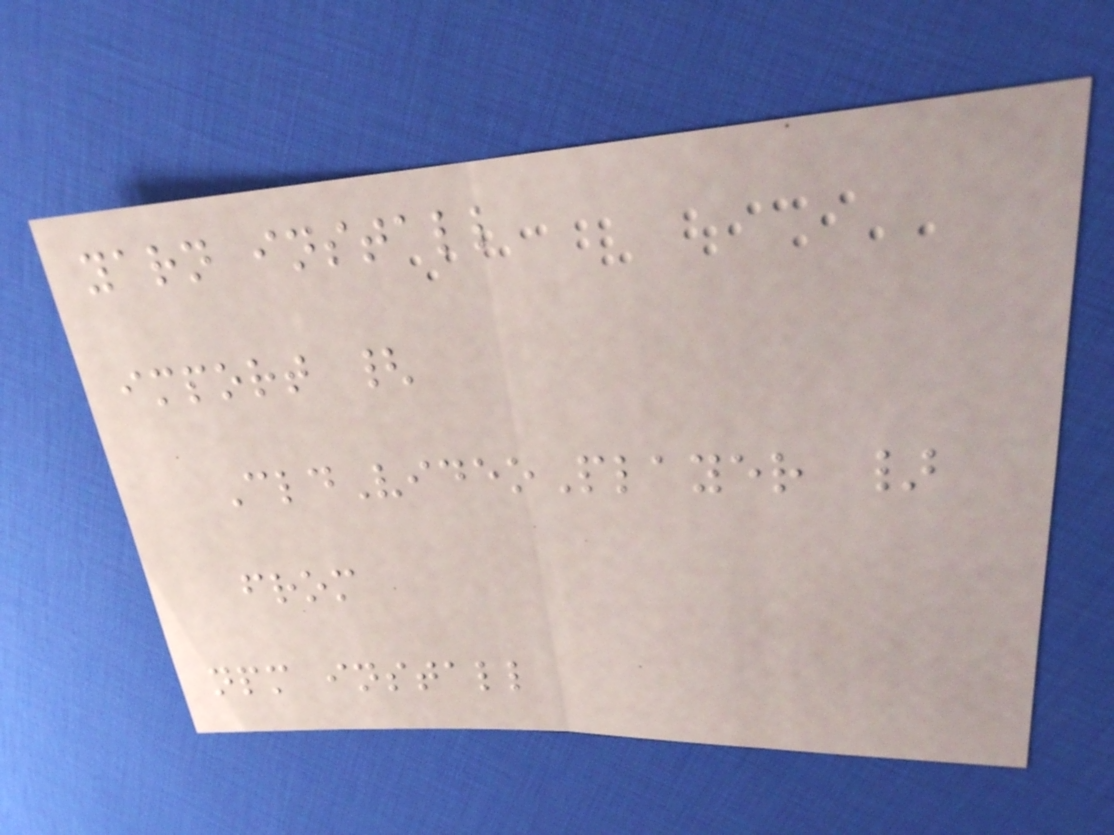yarn install
import {
CldVideoPlayer }
from
npm install
